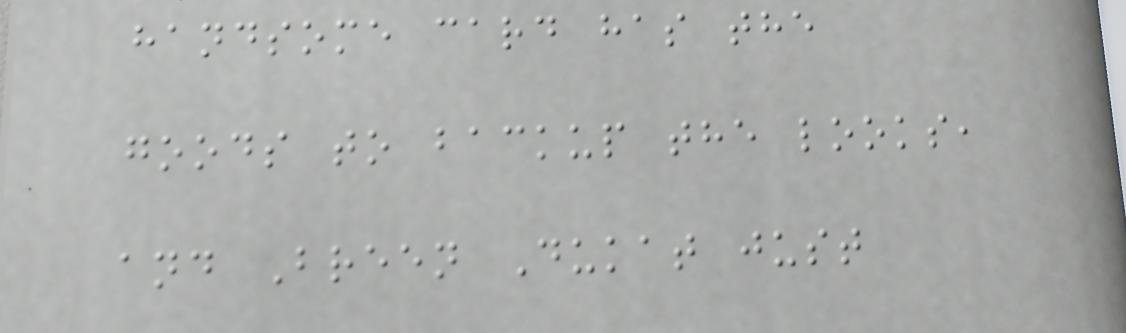handsome card has the
goods to backup the looks,
and Breen Dukat just
